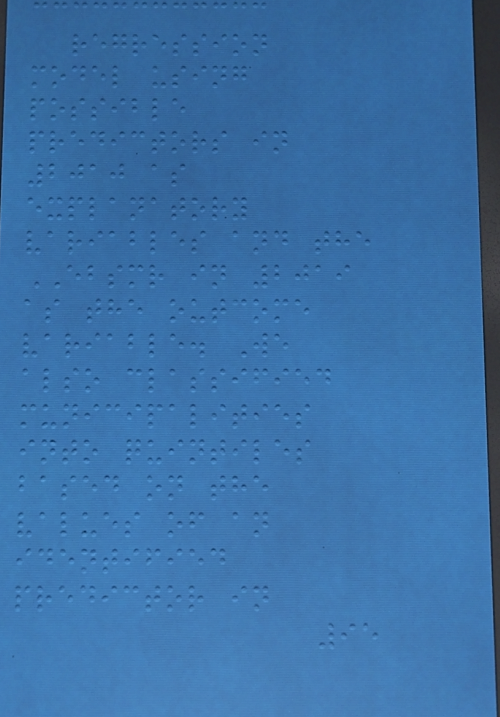regression
model using
possible
predictors in
2010 as
explanatory
variables and the
EBSMR in 2019
as the outcome
variable. We
also classified
municipalities
into quintiles
based on the
values of an
identified
predictor in
95
